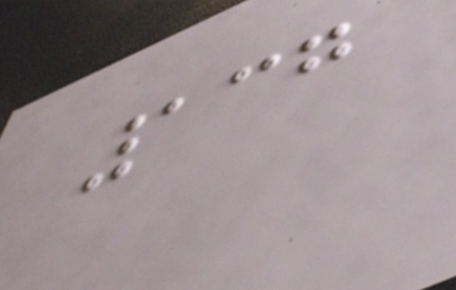137
